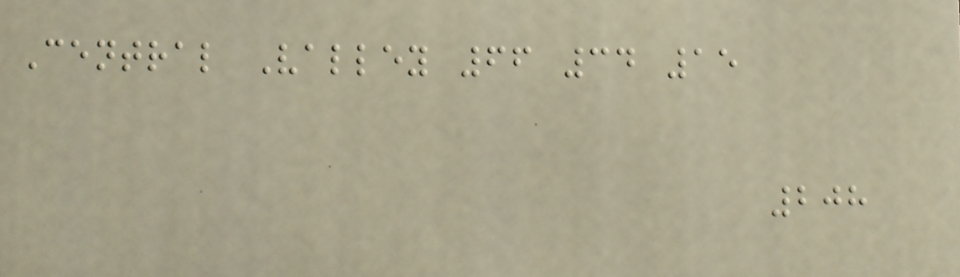Central Valley 66 34 15
208
